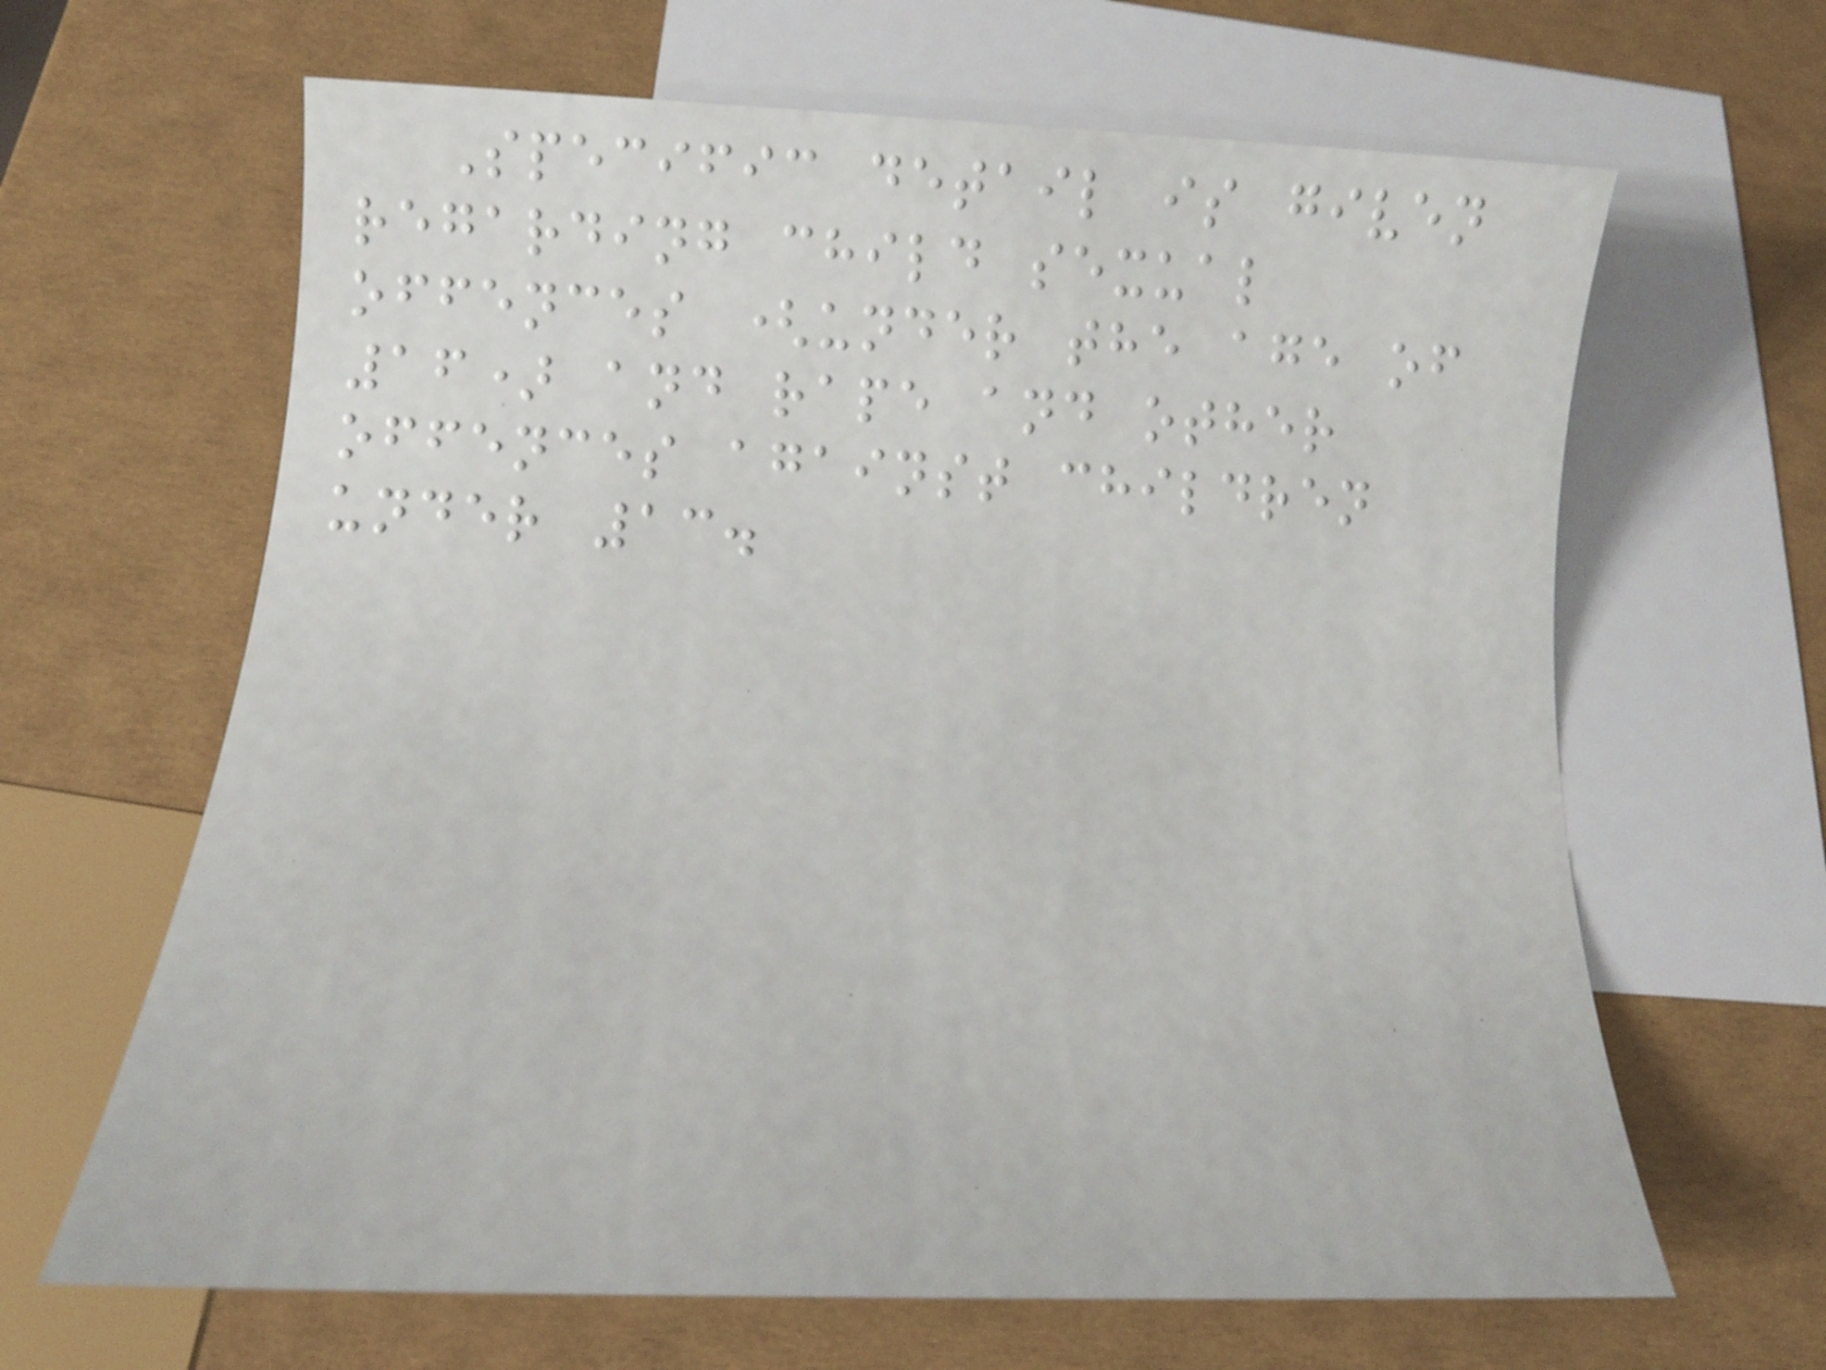Specific detail is given
regarding child sexual
offences (under the age of
16) and rape and other
offences against children
under 13.
